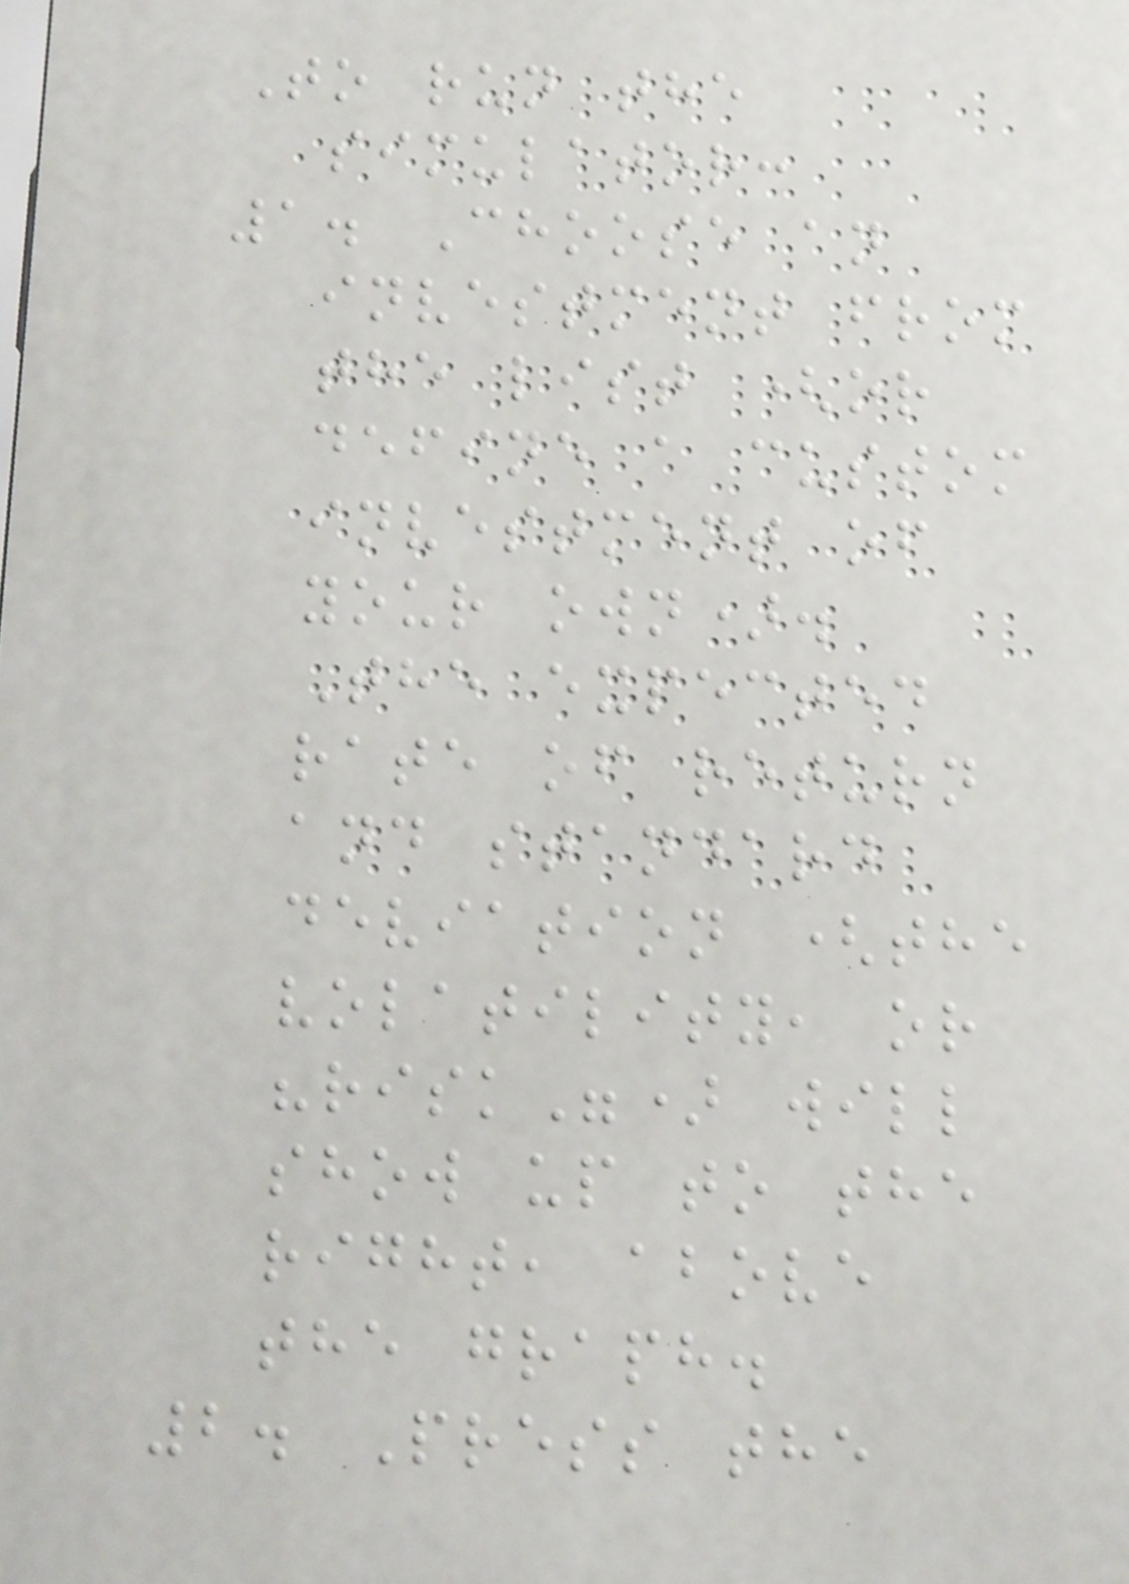To run the
simulator:
1. Choose an
investment from
the list (or
define a custom
investment of
your own).
The expected
rate of return
and standard
deviation (the
volatility, or
"risk") will
show up to the
right, above
the graph.
2. Press the
